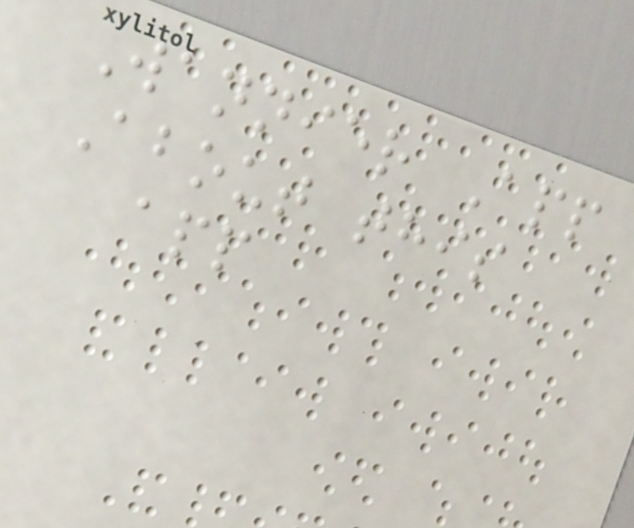Wannier App
About this
app
